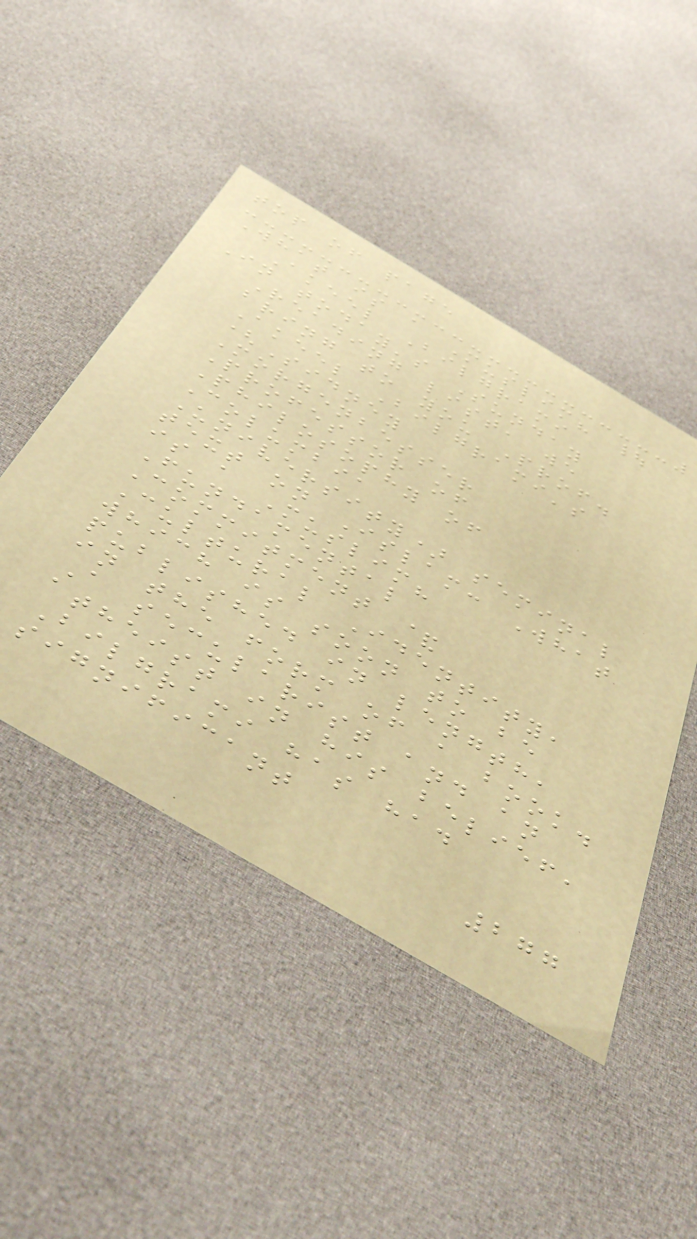top of page
What is a Muslim? |
Akeel Bilgrami
In today's Sunday
Reading list, we
bring to you Prof.
Akeel Bilgrami's
(Sidney
Morgenbesser
Professor of
Philosophy of
Columbia
University) seminal
text on Islam: What
is a Muslim?
Fundamental
Commitment &
Cultural Identity,
which is soon to be
published in length,
in the form of a book.
A secularist and an
atheist in his belief,
Bilgrami has had
significant
277
